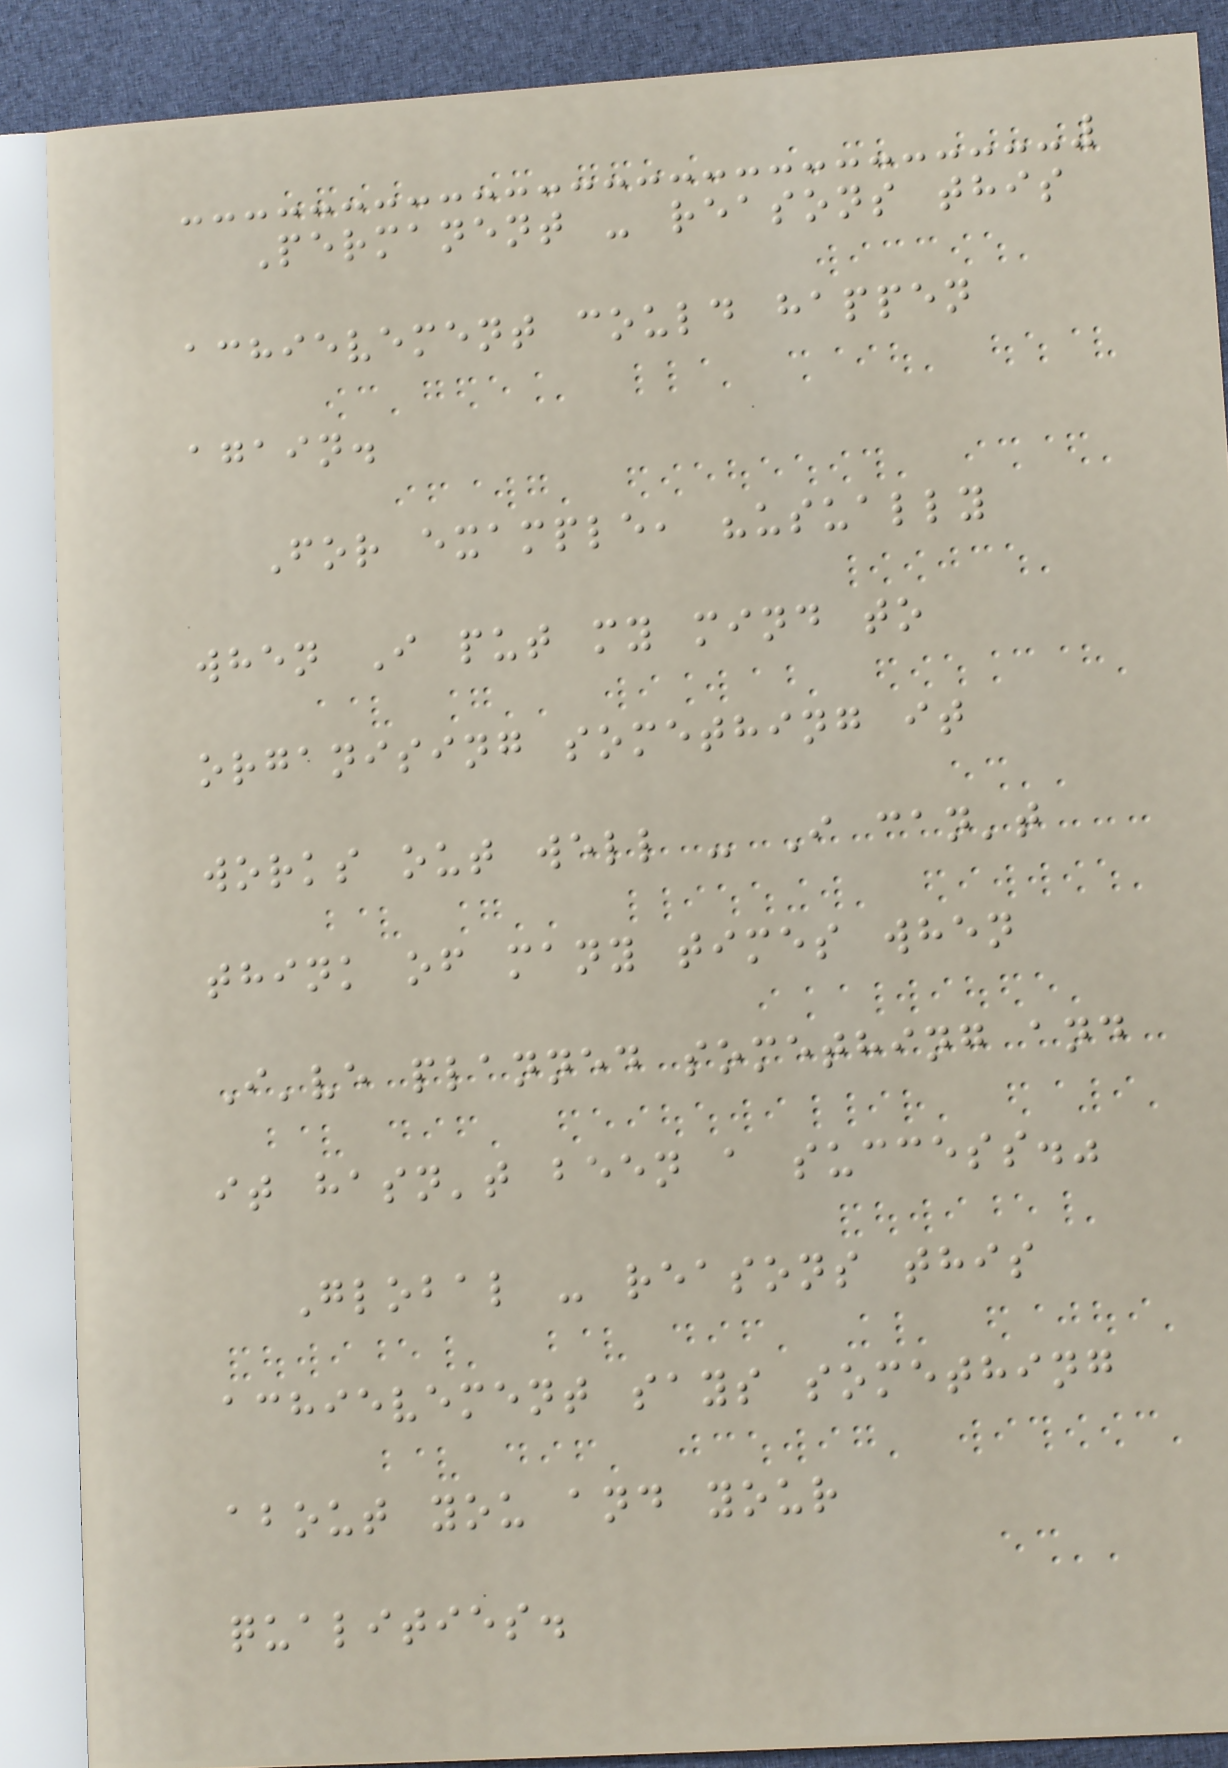Permanent - reasons this
achievement could happen
again.
For example, "usually
when I put my mind to
organising something it
works out well - I can't
think of many times when
I've planned something and
it hasn't been a success."
Global - reasons this
achievement says something
about you and your
qualities.
